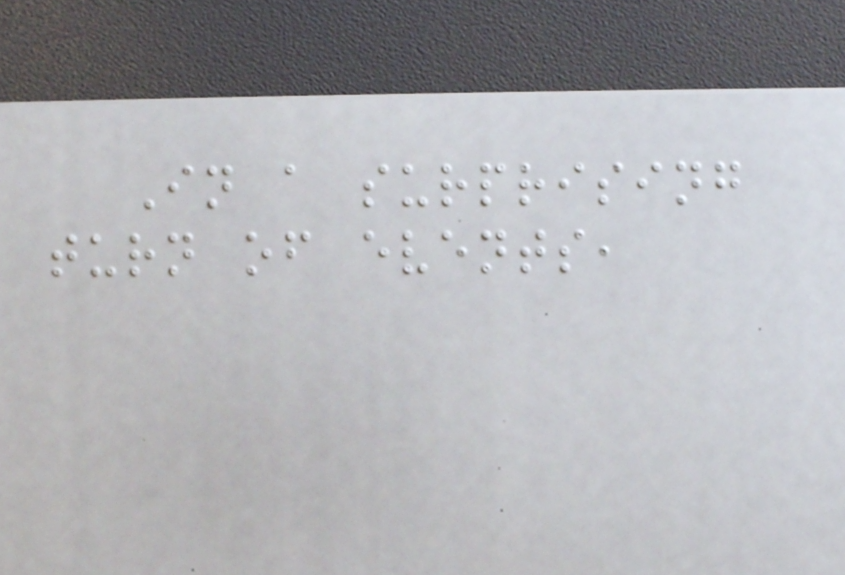In a surprising
turn of events,
